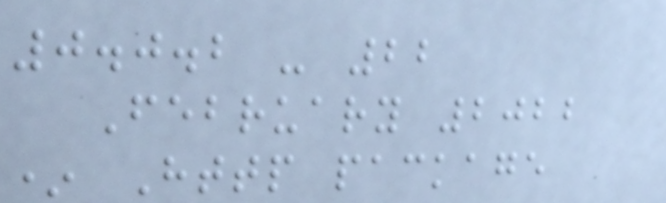0.0.2 - 22
February 2022
* Http package
